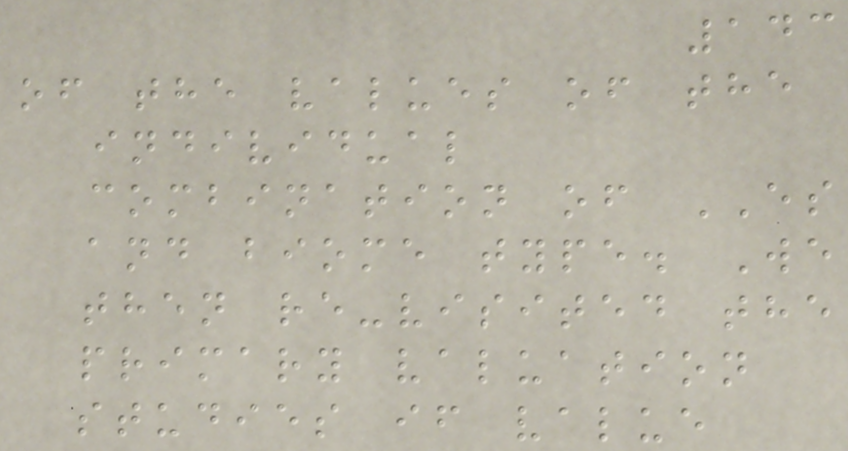143
of the values of the
individual
combination of ES
and biome type. We
then re-visited the
primary valuation
studies if value
